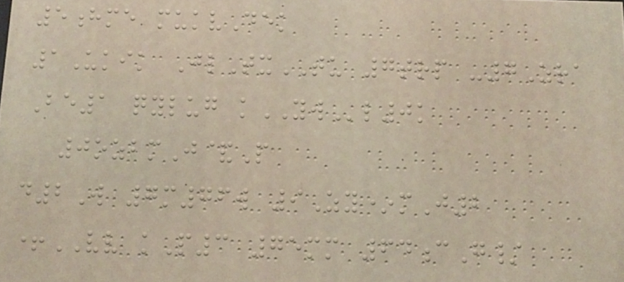5hme mukvDek
1Ukik JlTxTU 7trp -7Zra
Be1 qylug kYWl0k
0ozbmJ&P
d2W 7m76w 9Zy*mJ2
+VV kP3 75mm 64cG/
